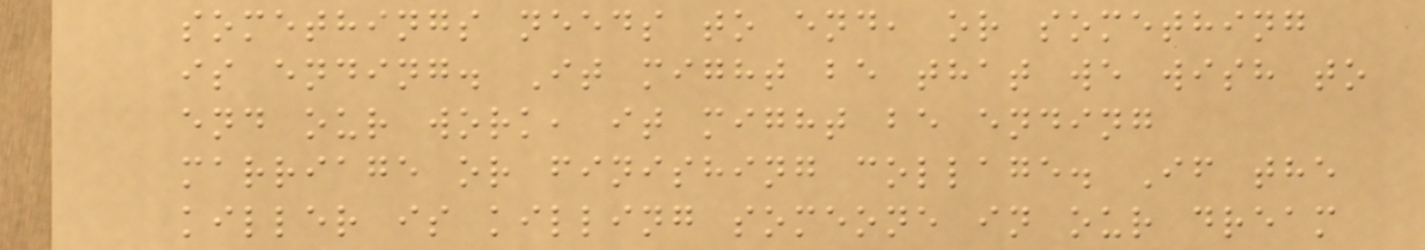somethings needs to end, or something
is ending. It might be that we wish to
end our work, it might be ending
marriage or finishing collage. If the
killer is killing someone in our dream
